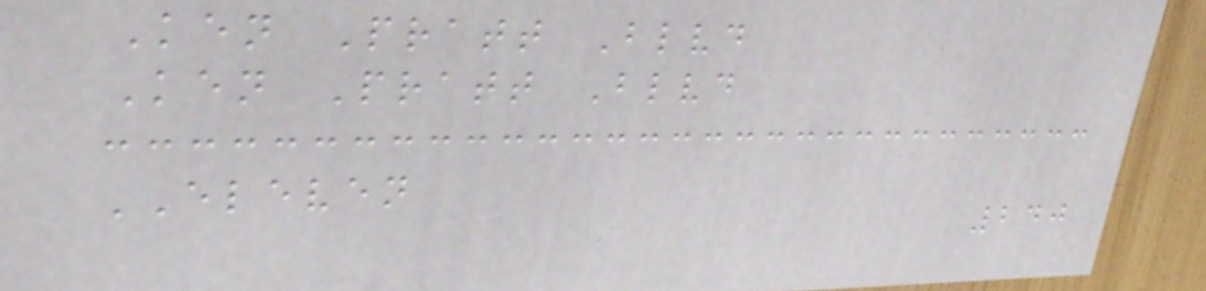Ken Pratt Blvd
Ken Pratt Blvd
ELEVEN
240
